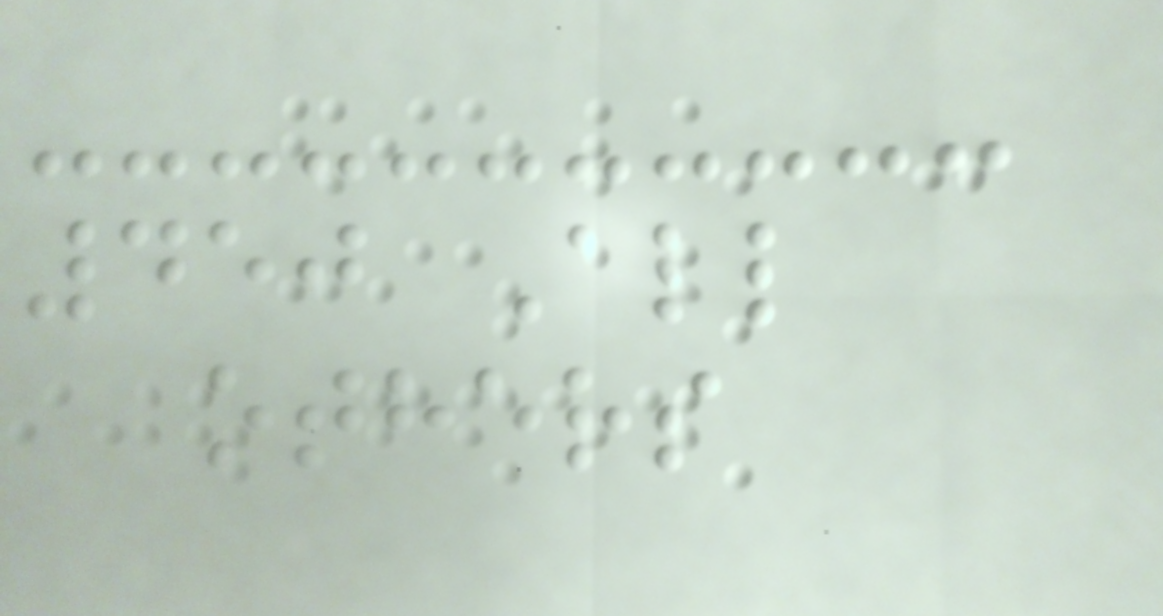450 All
others
